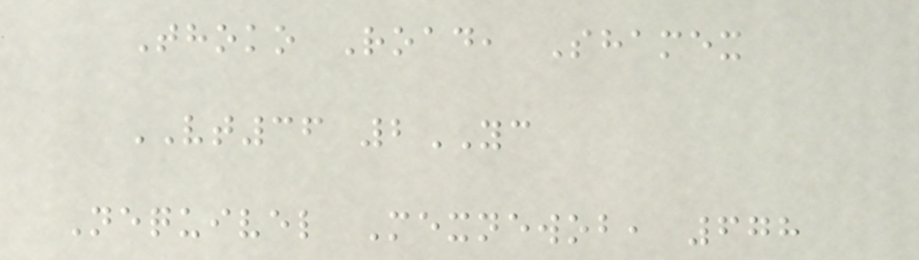Thoko Road, Shamex
VT36 2YC
Nequivel Mexnewob, 678
